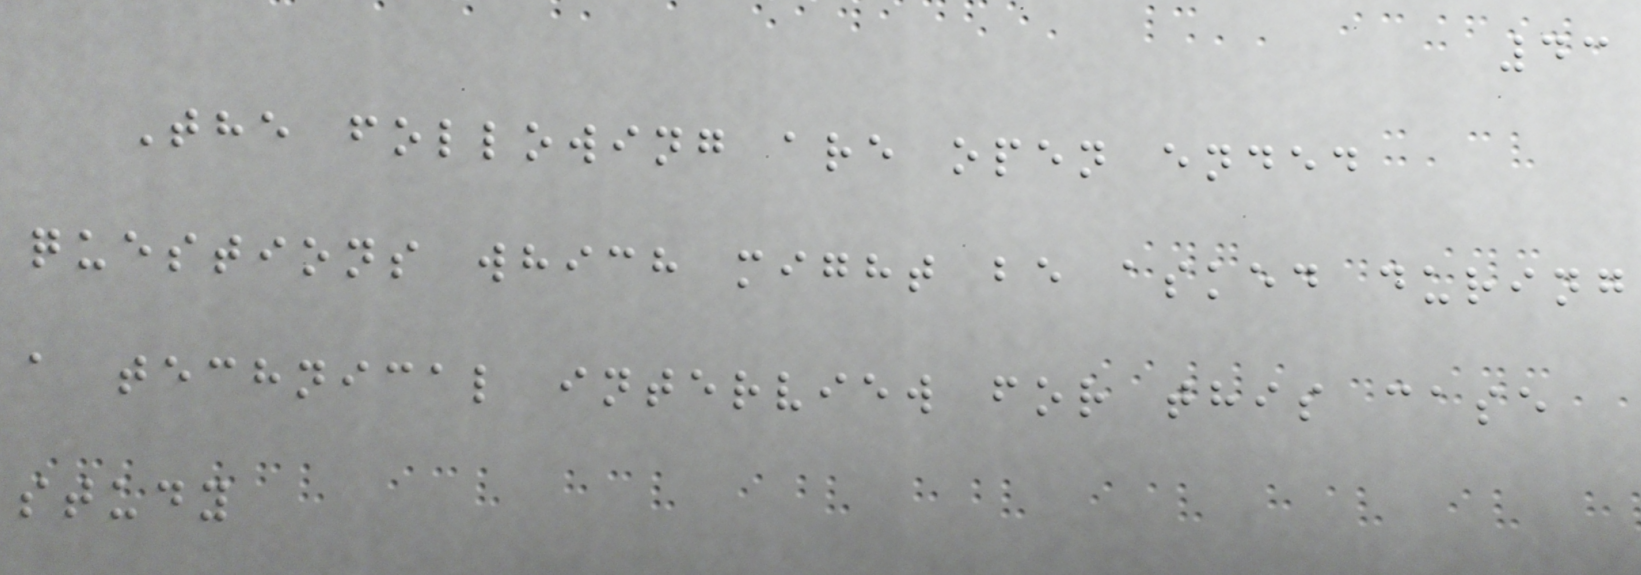43
The following are open ended
questions which might be asked during
a technical interview for this case
study
